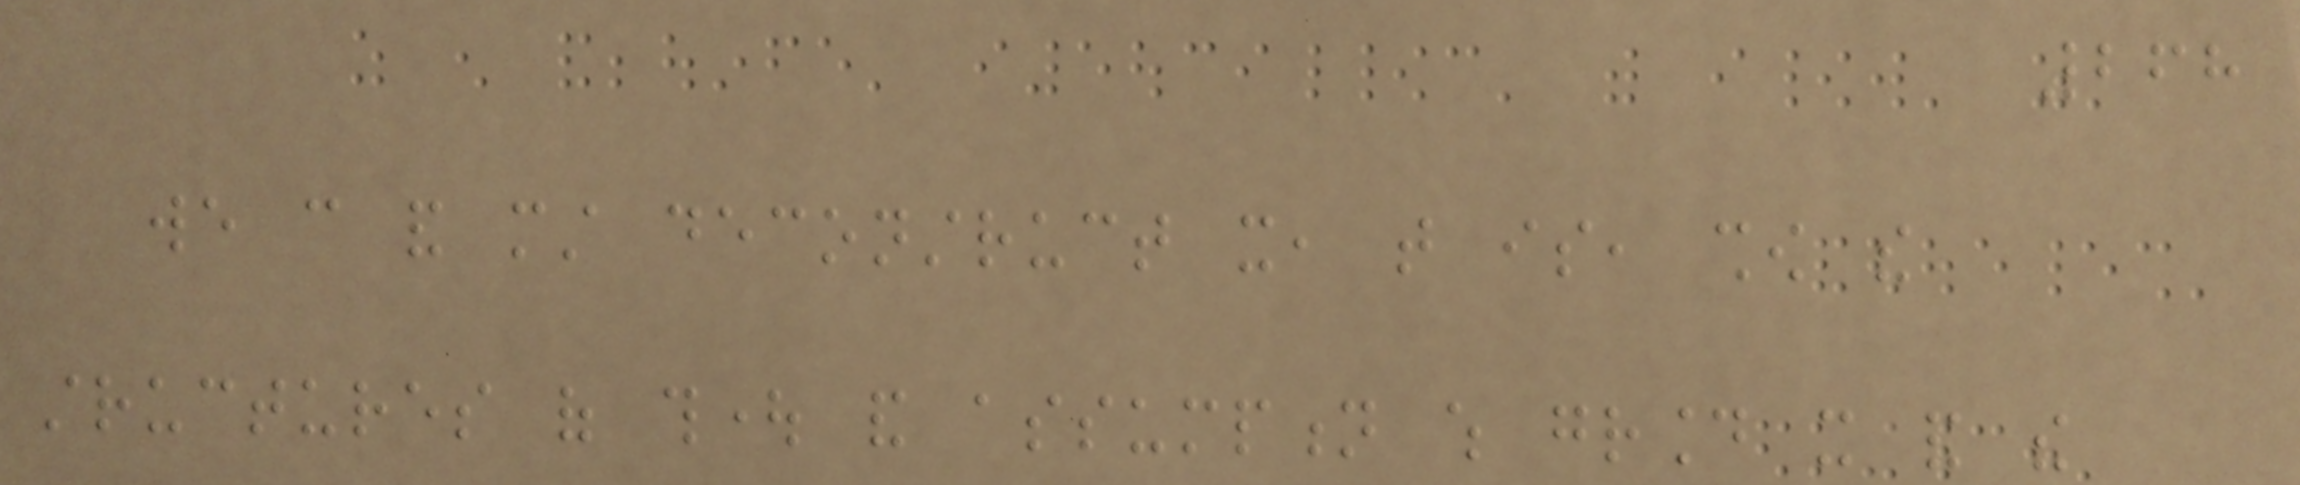268
we can and must deconstruct it, that is, show the
structures of thought and assumption which ground it and the
